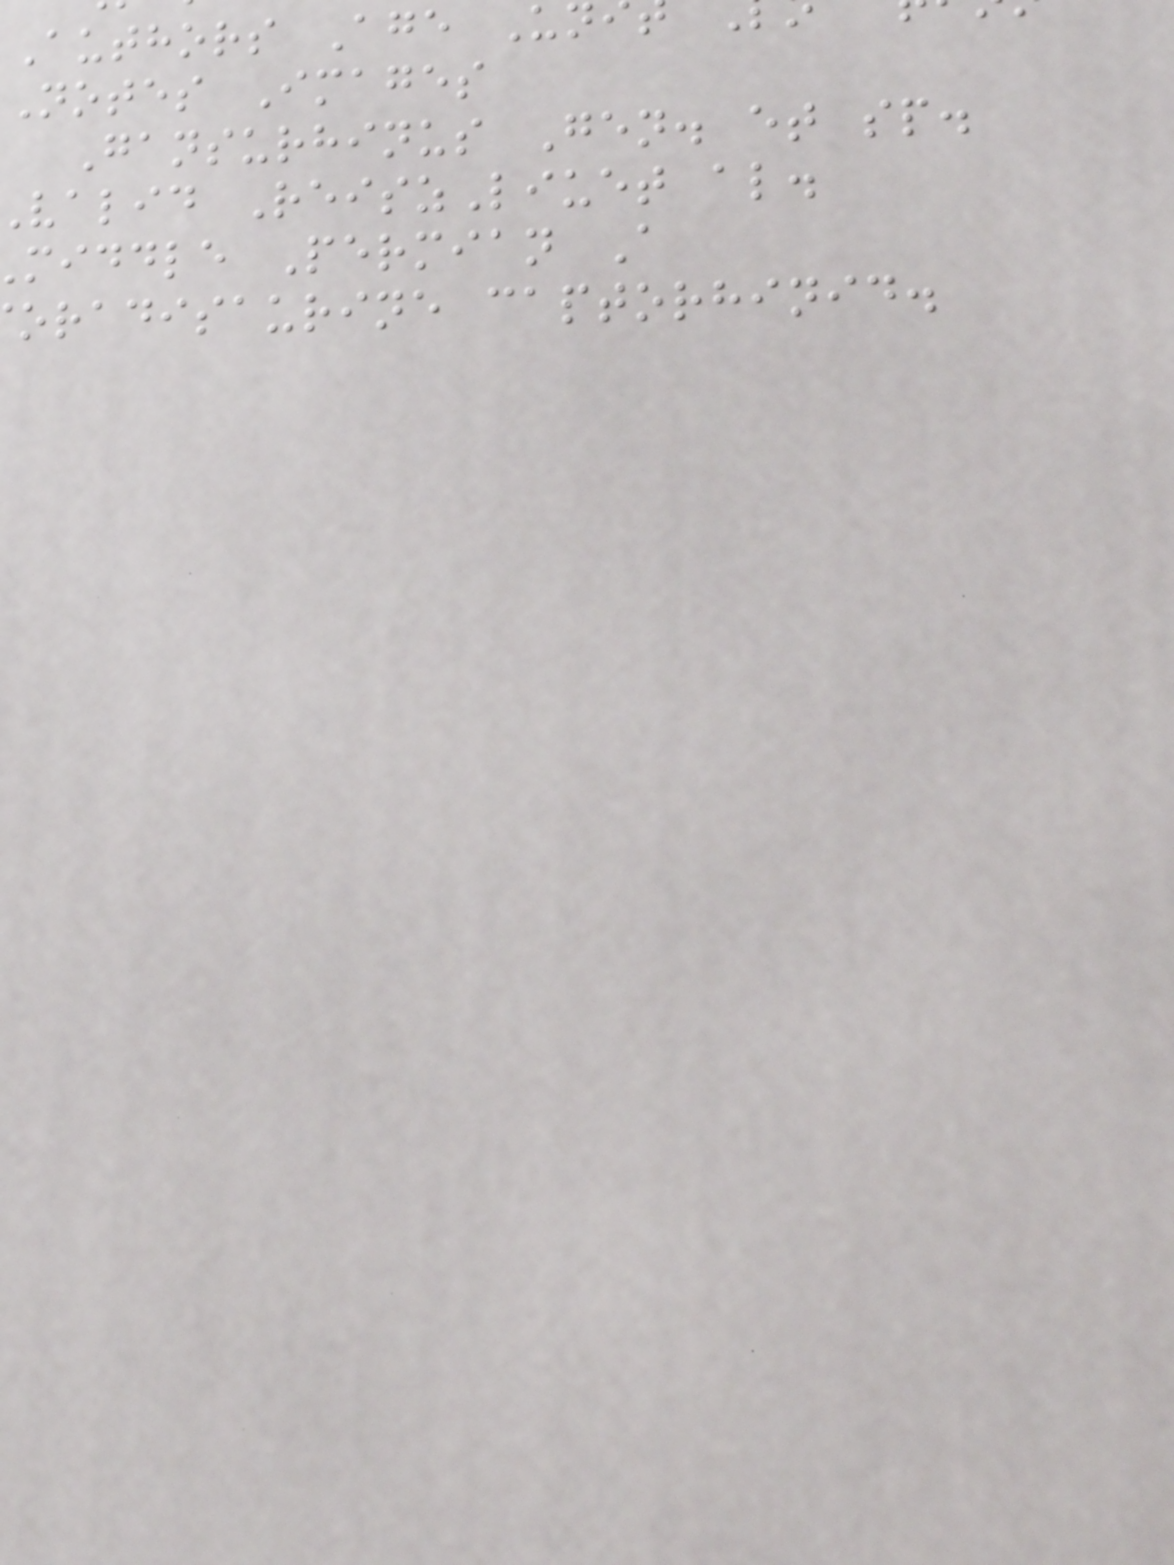Authors Age U
Notes Images
Gansurhinus Gen. et sp.
valid ReiszLiuet al.
middle Permian A
oradisaurine captorhinid.
